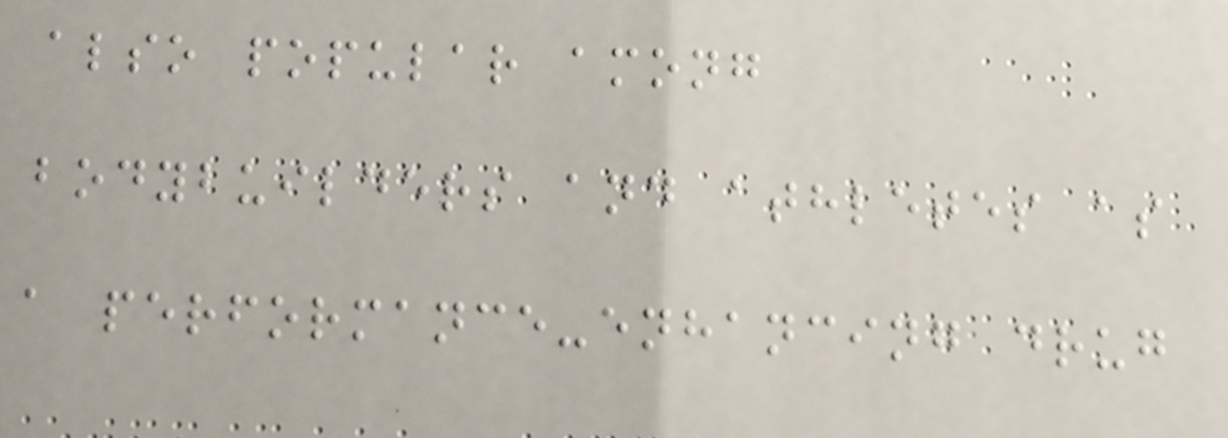also popular among
bodybuilders and athletes as
a performance-enhancing drug
